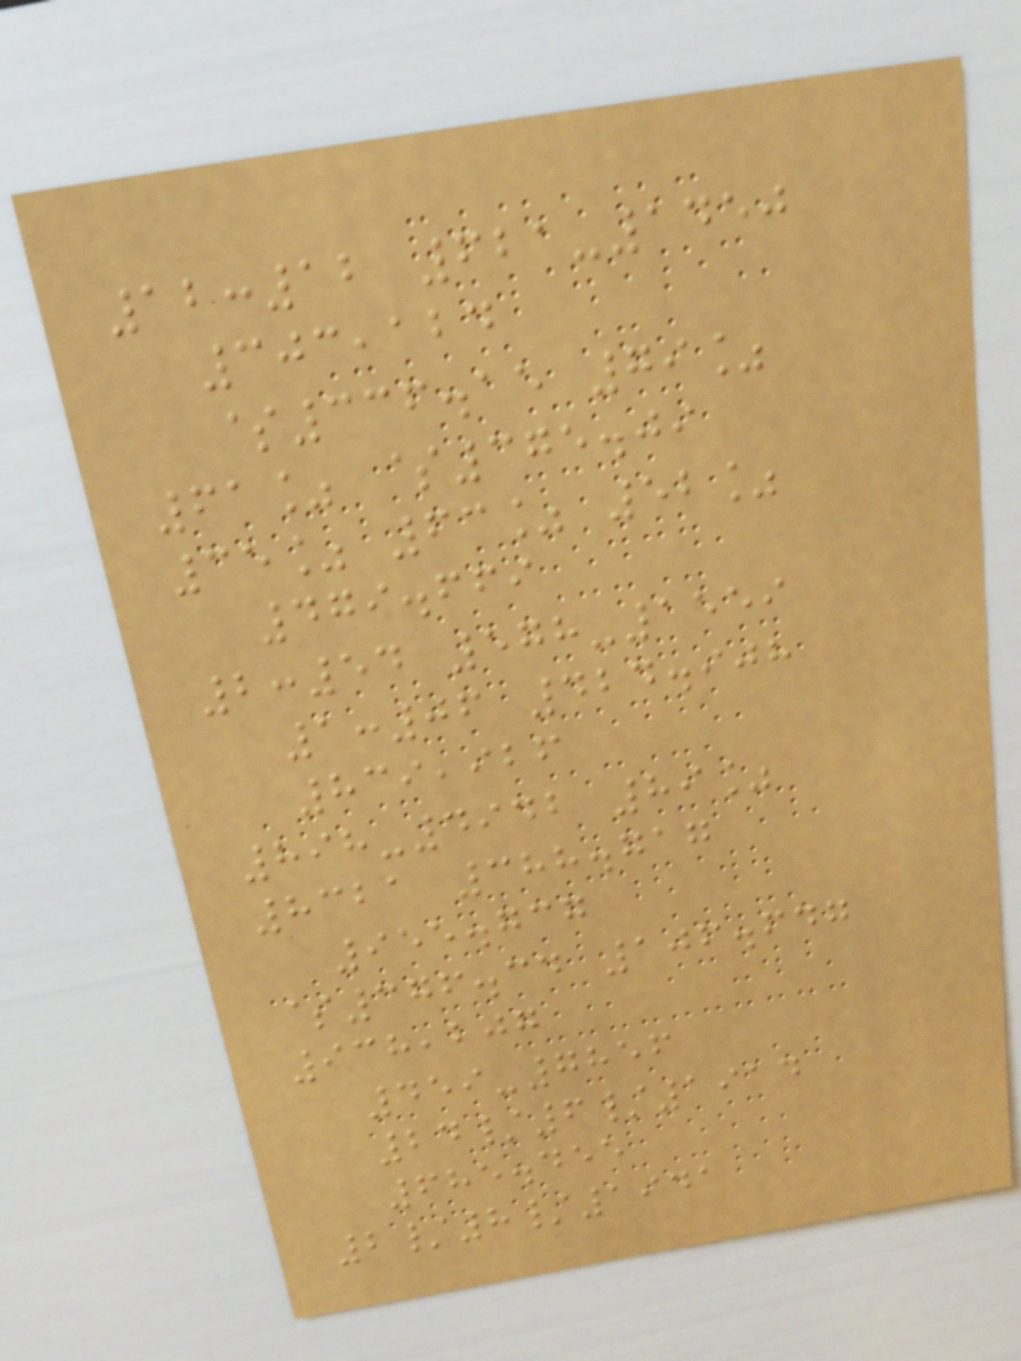12:12 621-1450
303,124
$336.15 79%
61% $375.09
35% 63% 52%
479.669
2:54 578-1559
1:06 424.908
839,926
898-4942 89%
8321 388.717
955.737
$376.34 106.647
938,207
459-7856
24/6/1914
685.455
2/8/1941
